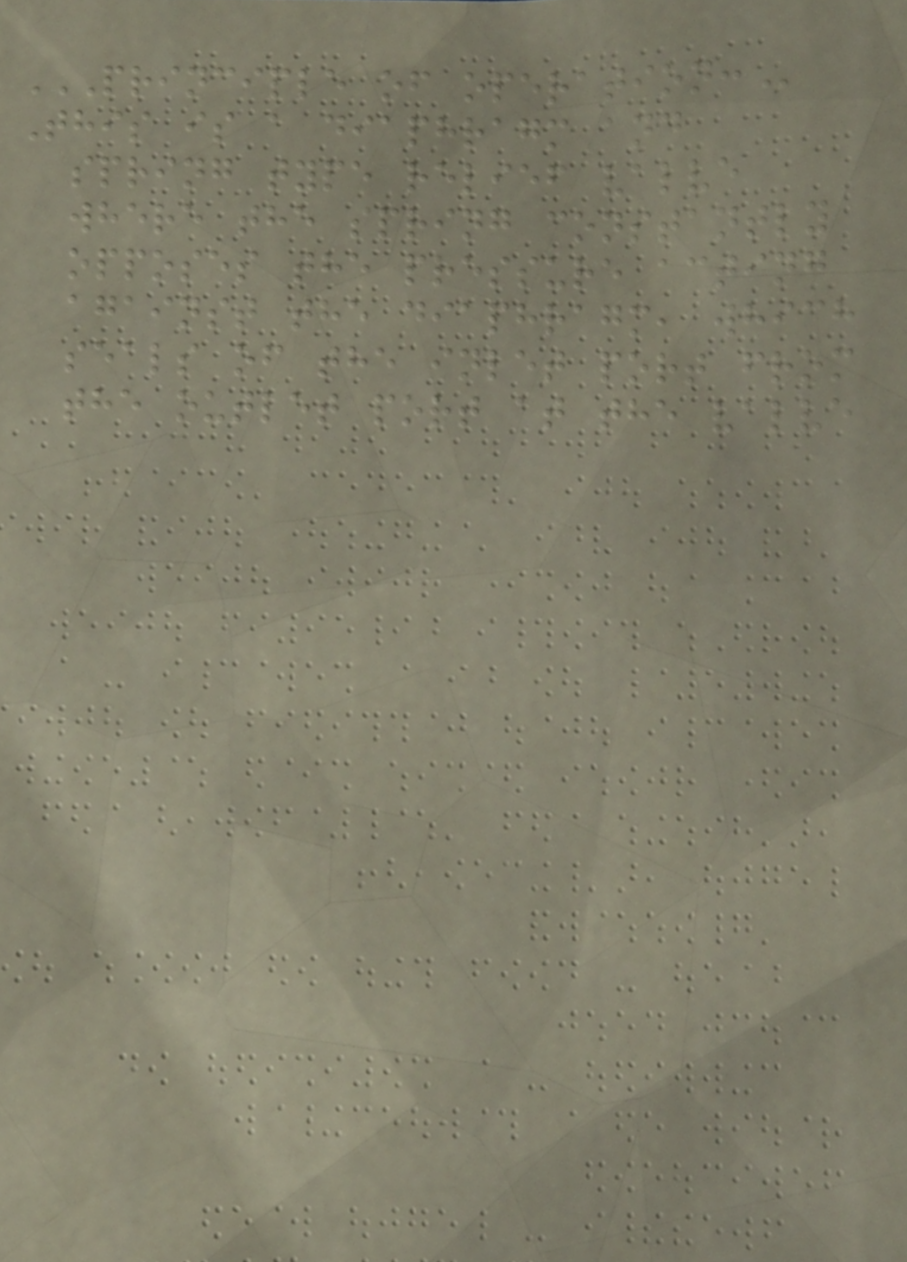PRINCIPLE OF OPERATION:
This is a diaphragm and
spring type relief valve
where the spring constantly
opposes the pressure acting
against the diaphragm, which
seals of the inlet port from
the outlet port at the valve
